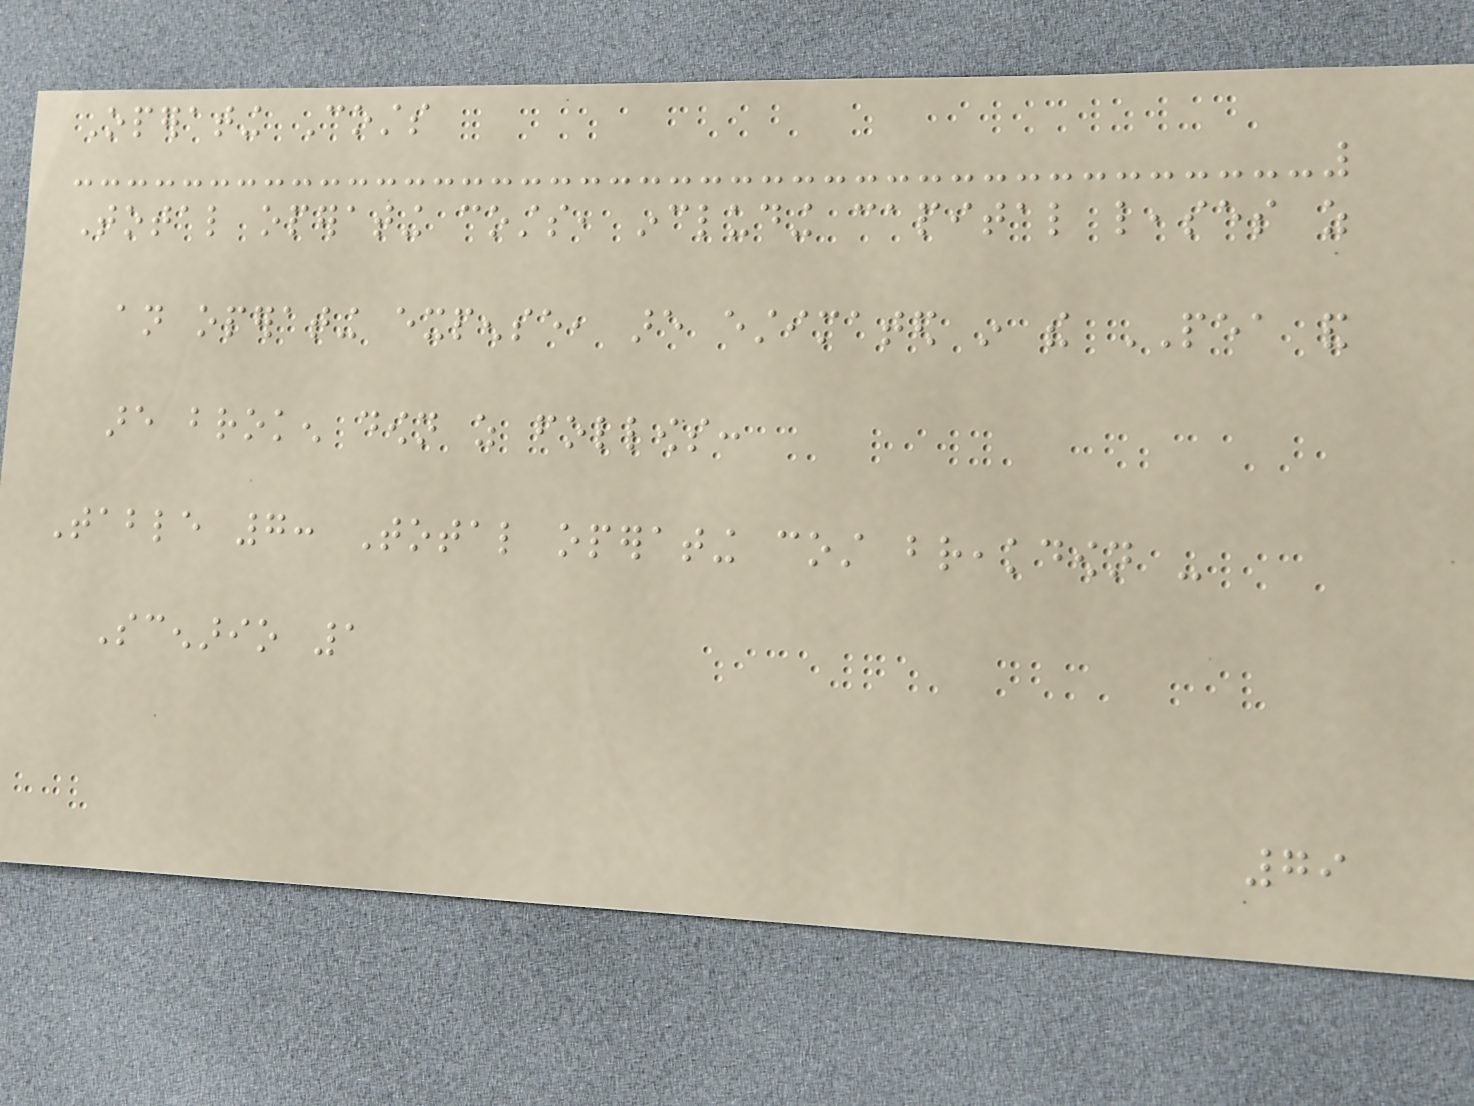Operating Costs
Total operating costs, including capital leases as
an operating expense, are estimated in the PEA and
are broken down as follows:
Table 7: Total operating cost breakdown -
Scenario 1
79
